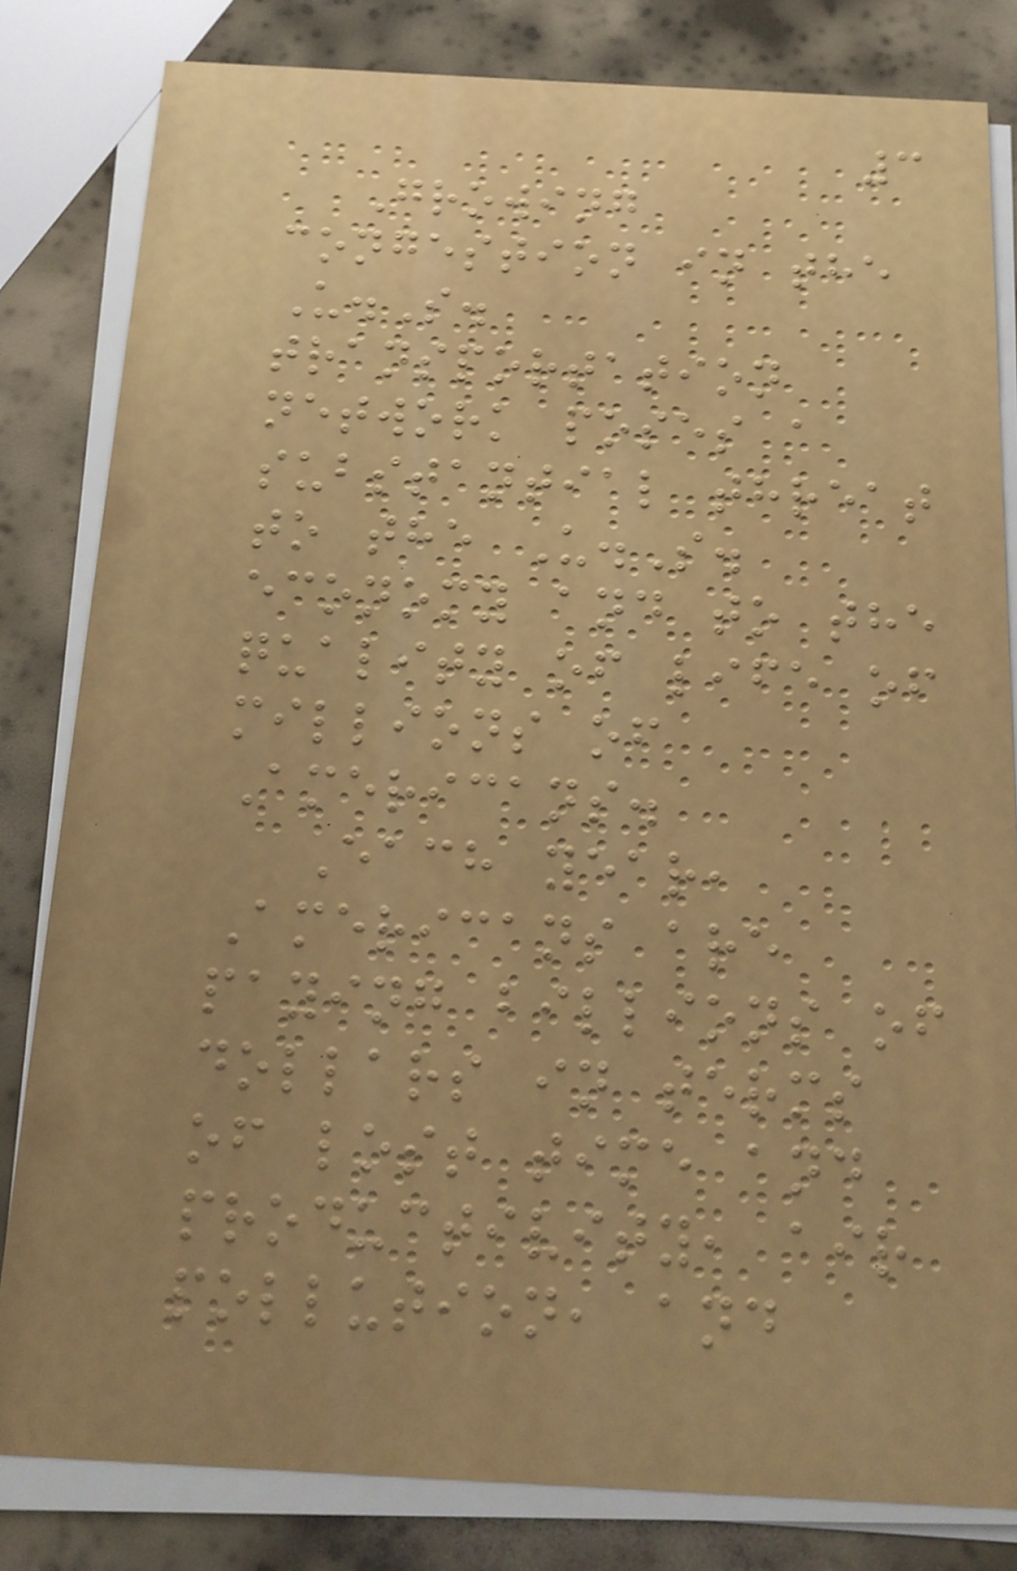3
Growing
congestion in the
U.S.
transportation
network poses a
substantial threat
to the U.S.
economy and to the
quality of life of
millions of
Americans.
Each year,
Americans are
paying billions of
dollars in terms
of lost time and
productivity, air
pollution, and
